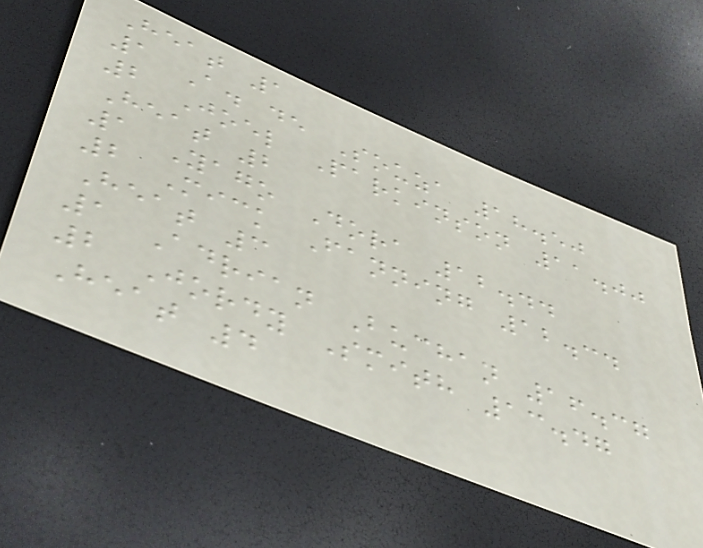Heat 1
1 A. de Souza 18.50
2 Joel Parkinson 11.00
Heat 2
1 Yago Dora 12.44
2 Mick Fanning 12.34
Heat 3
1 Adrian Buchan 16.37
2 Jordy Smith 13.47
Heat 4
